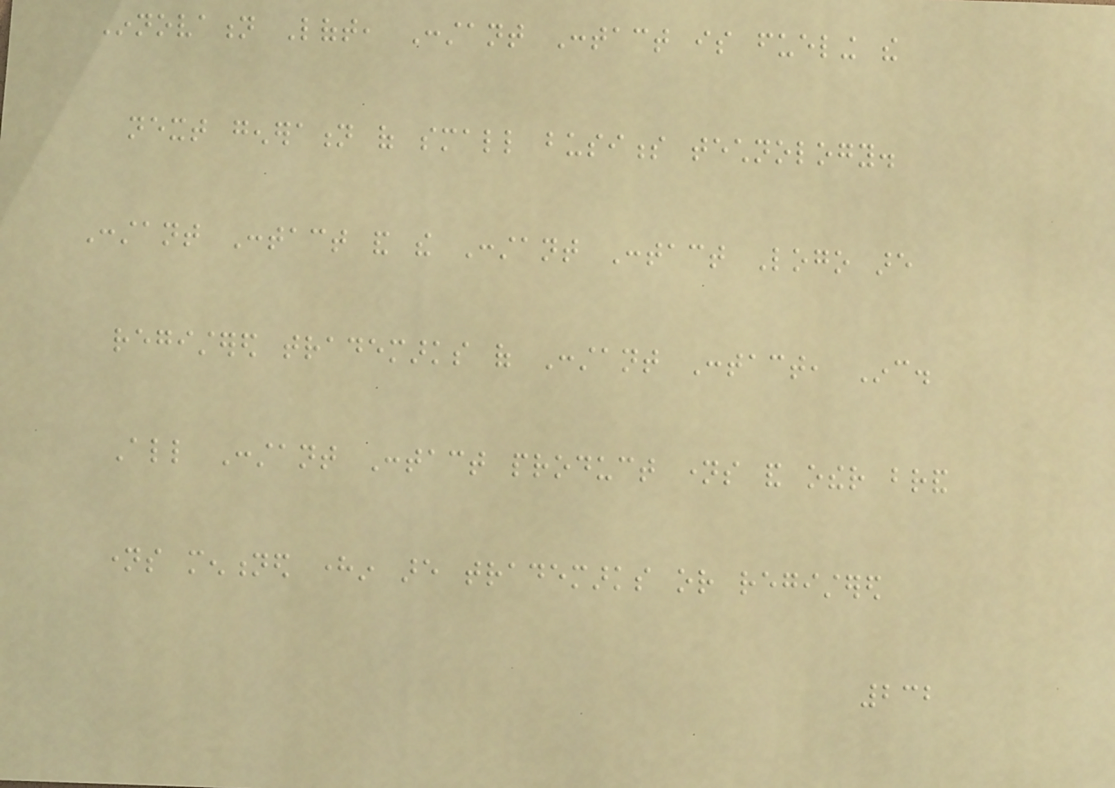Innovation Loft, Constant Contact is fueling the
next generation of small business technology.
Constant Contact and the Constant Contact Logo are
registered trademarks of Constant Contact, Inc.
All Constant Contact product names and other brand
names mentioned herein are trademarks or registered
232
